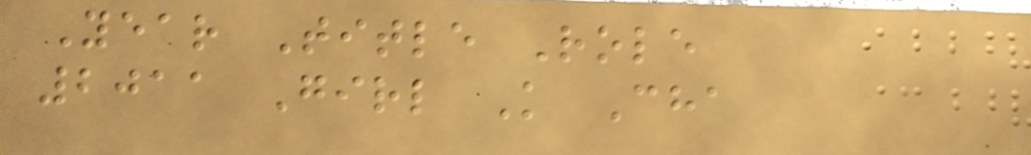Year Title Role
2011 Girl K Cha
